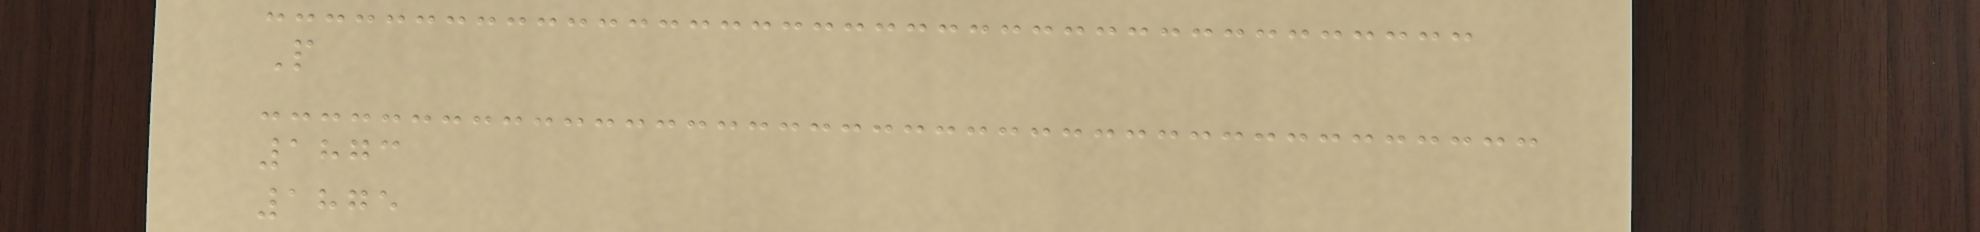P
1873
1875
